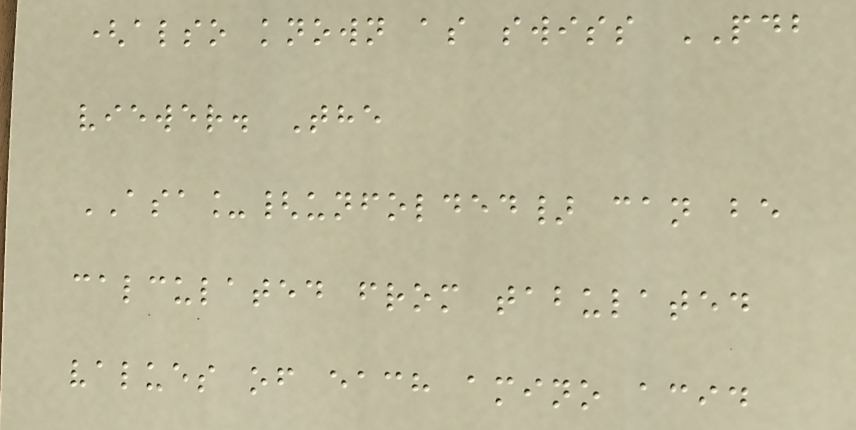(also known as swiss PDB
viewer. The
ASA_{unfolded} can be
calculated from tabulated
values of each amino acid
